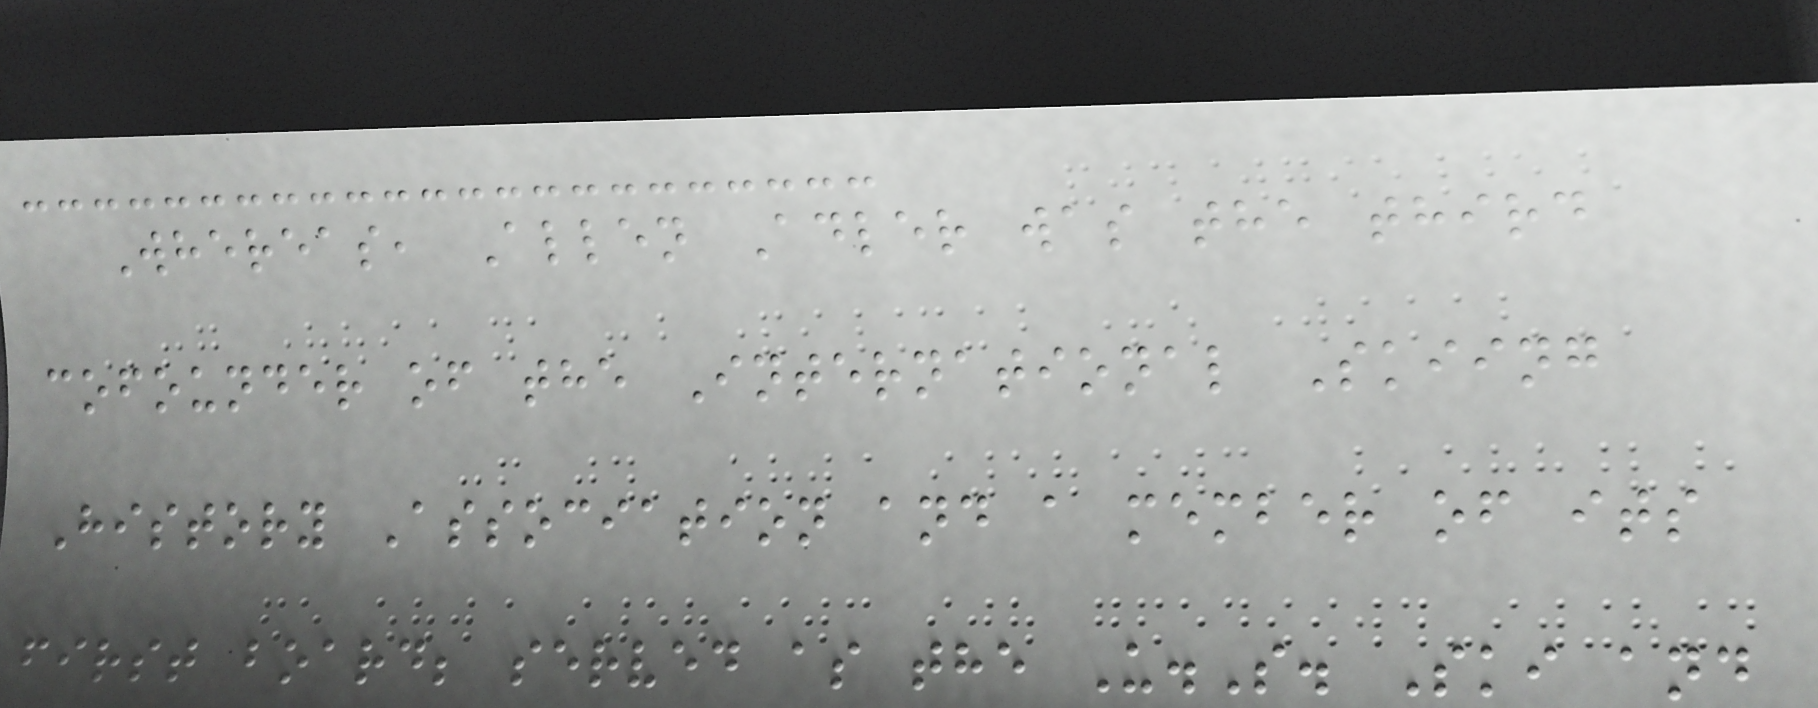Whereas, Allen Adler was the third
cofounder of the International Skiing
History Association and a member of its
first board; served as the U.S. Ski and
